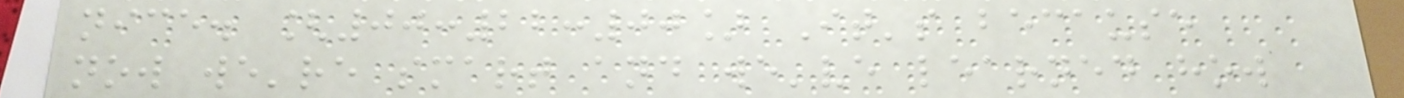nice. [00:22:00] It's because
now we're smart and we've learned how
